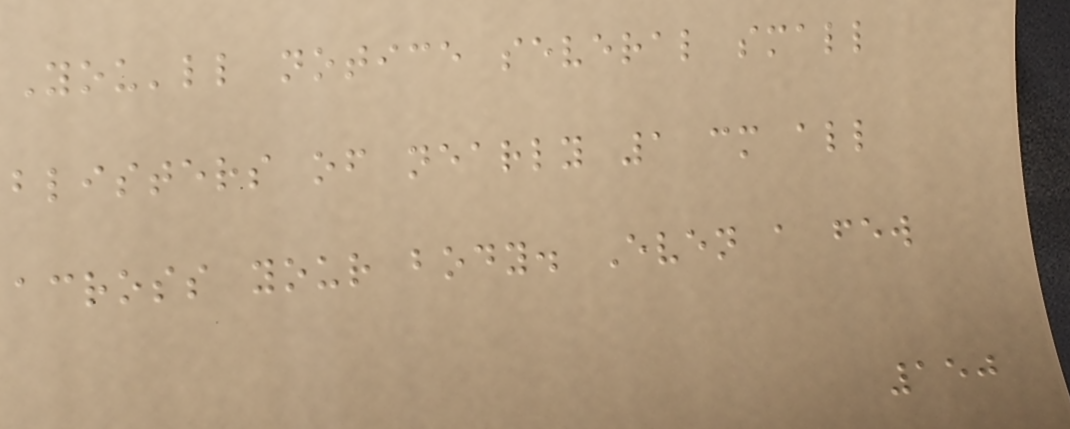You'll notice several small
blisters of nearly 1 cm all
across your body. Even a few
150
